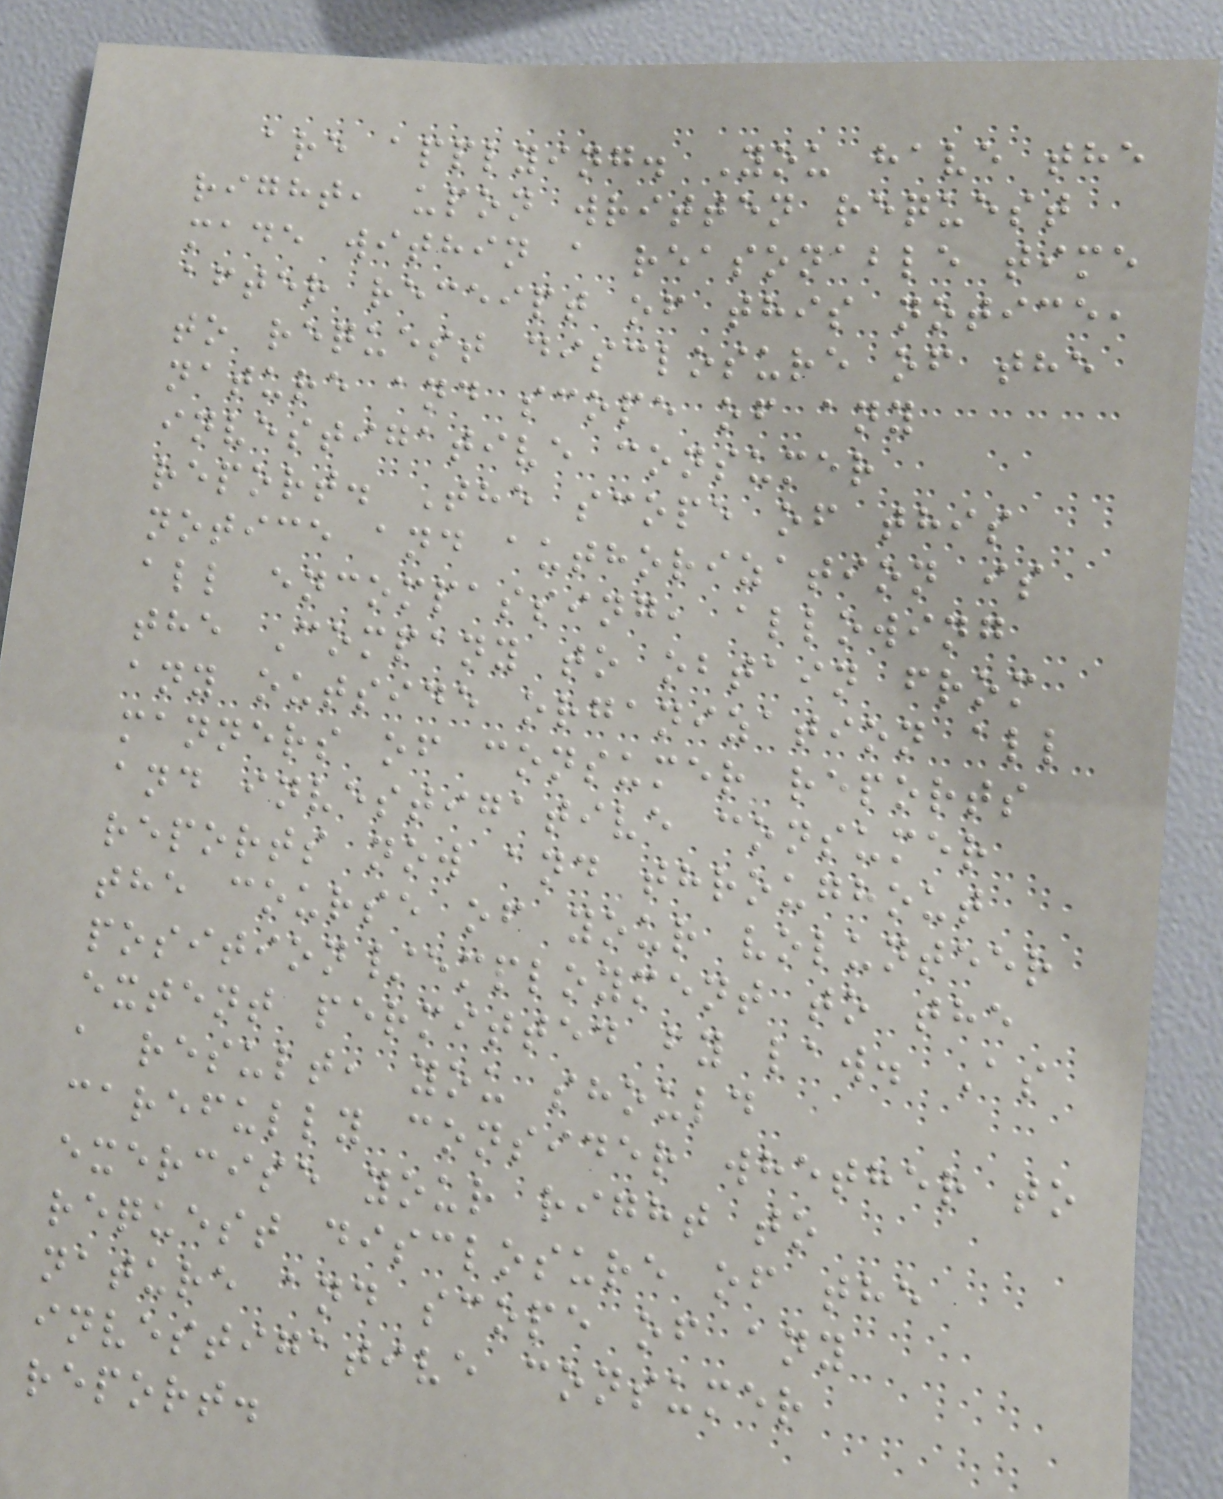are applying. You have the
right, upon written request
made within a reasonable time
after receipt of this notice,
to request disclosure of the
nature and scope of any
investigative consumer
report. The scope of this
notice and authorization is
all encompassing, allowing
the Company to obtain from
any outside organization all
manners of consumer reports
and investigative consumer
reports now and throughout
the course of your volunteer
position/employment to the
extent permitted by law. As
a result, you should
carefully consider whether to
exercise your right to
request disclosure of the
nature and scope of any
investigative consumer
report.
